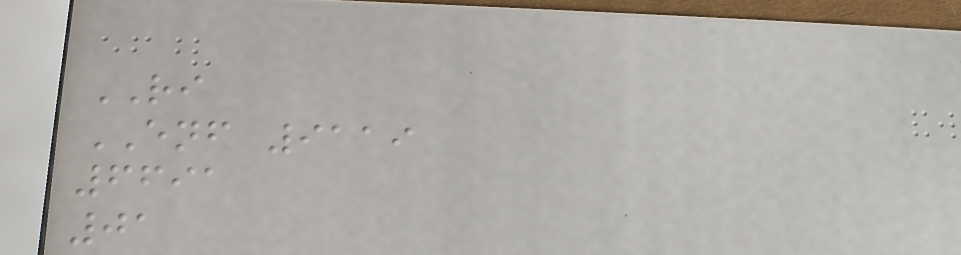RI
ENF 9119
6691
01
